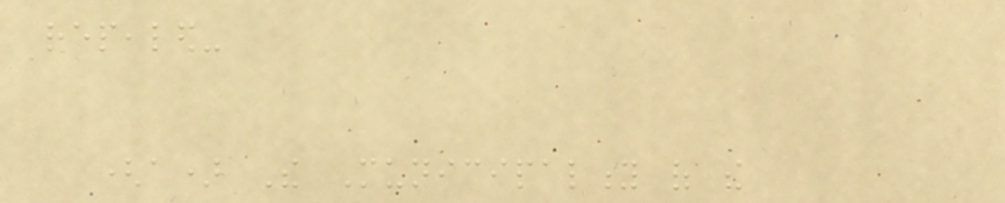repealed-
(a) The Municipality of the
